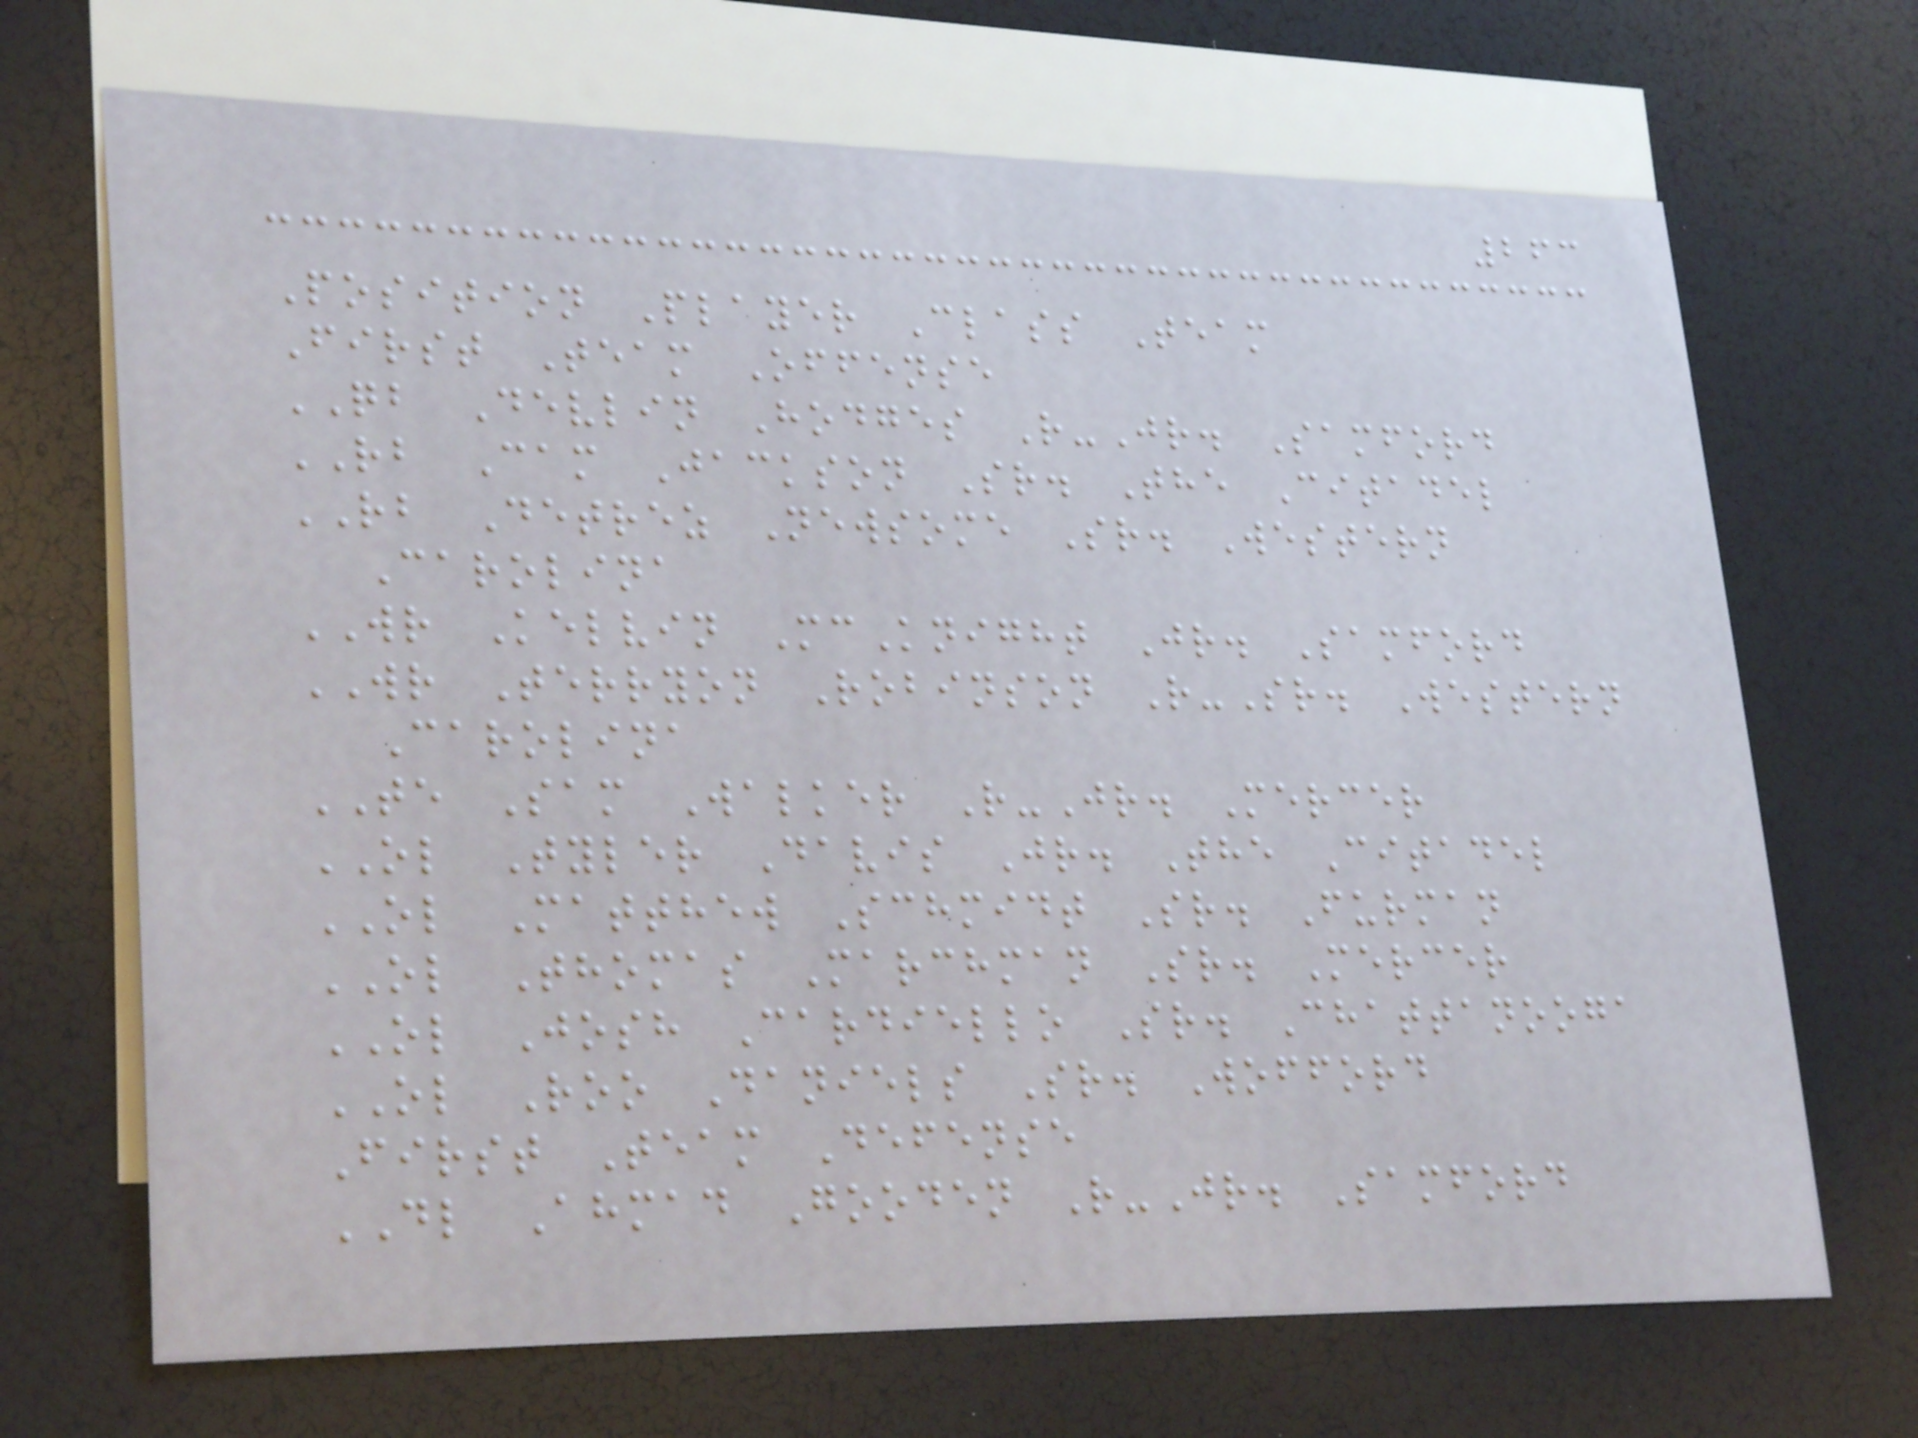263
Position Player Class Team
First Team Offense
QB Devlin Hodges R-Jr. Samford
RB Cam Jackson Sr. The Citadel
RB Detrez Newsome Sr. Western
Carolina
WR Kelvin McKnight Jr. Samford
WR Terryon Robinson R-Sr. Western
Carolina
TE Sam Walker R-Jr. Mercer
OL Tyler Davis Jr. The Citadel
OL Matthew Schmidt Sr. Furman
OL Thomas Marchman Sr. Mercer
OL Josh Cardiello Sr. Chattanooga
OL Roo Daniels Sr. Wofford
First Team Defense
DL Ahmad Gooden R-Jr. Samford
